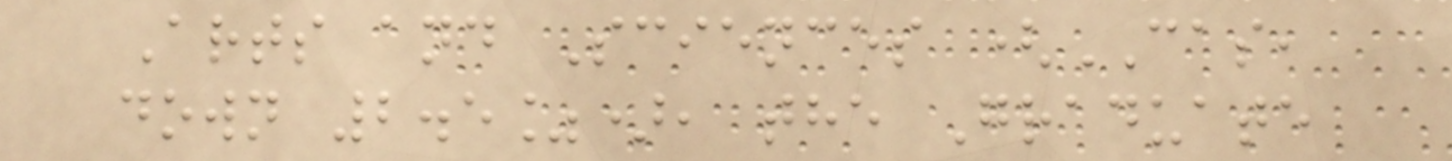Arts and Sciences (CAS,
down 2.5%), the Graduate
